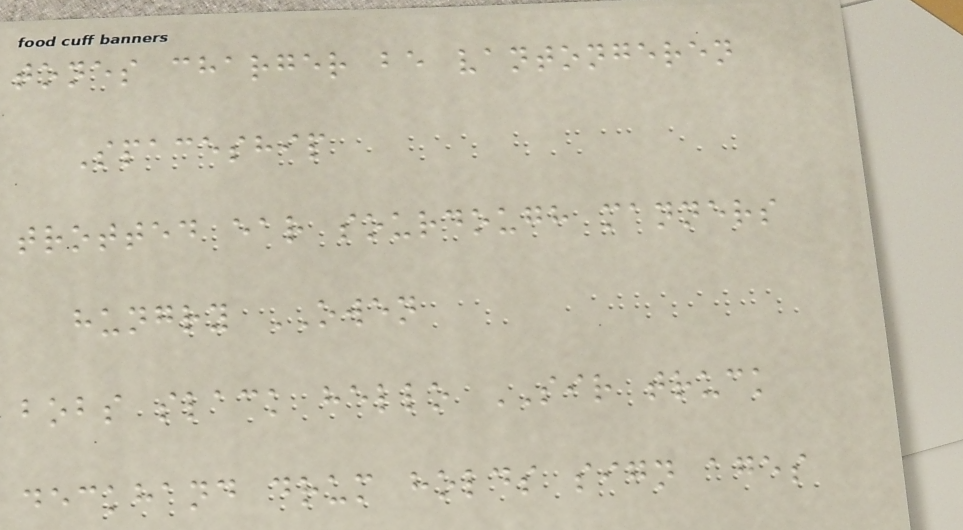tones charger be vantongeren
Spaceship
trotted ear sourdough manners
hungry OWEN
bobs slack hello SIR truck
deckhand drum holds sign ages
